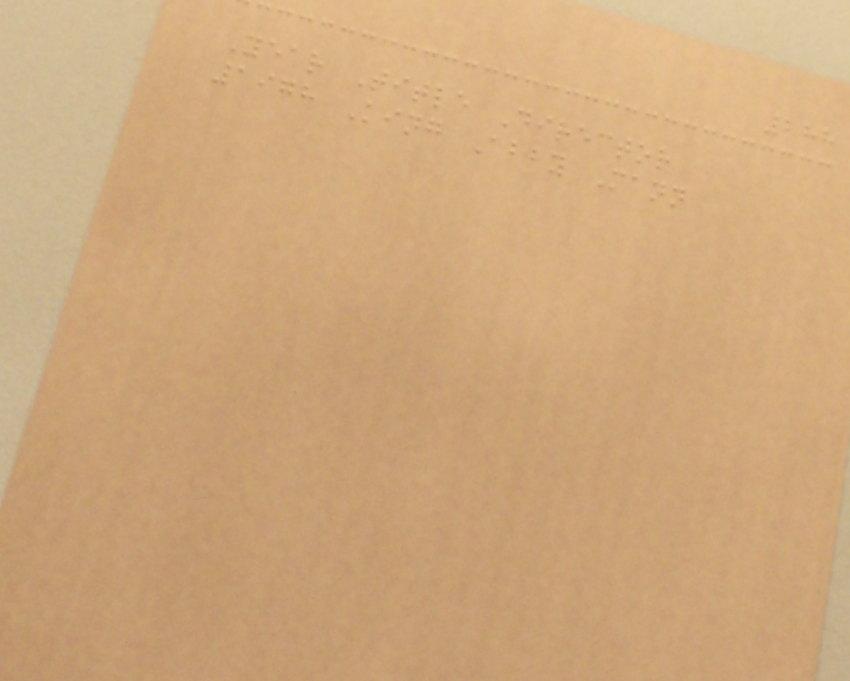288
Year Title Director
1978 King Abby Mann
